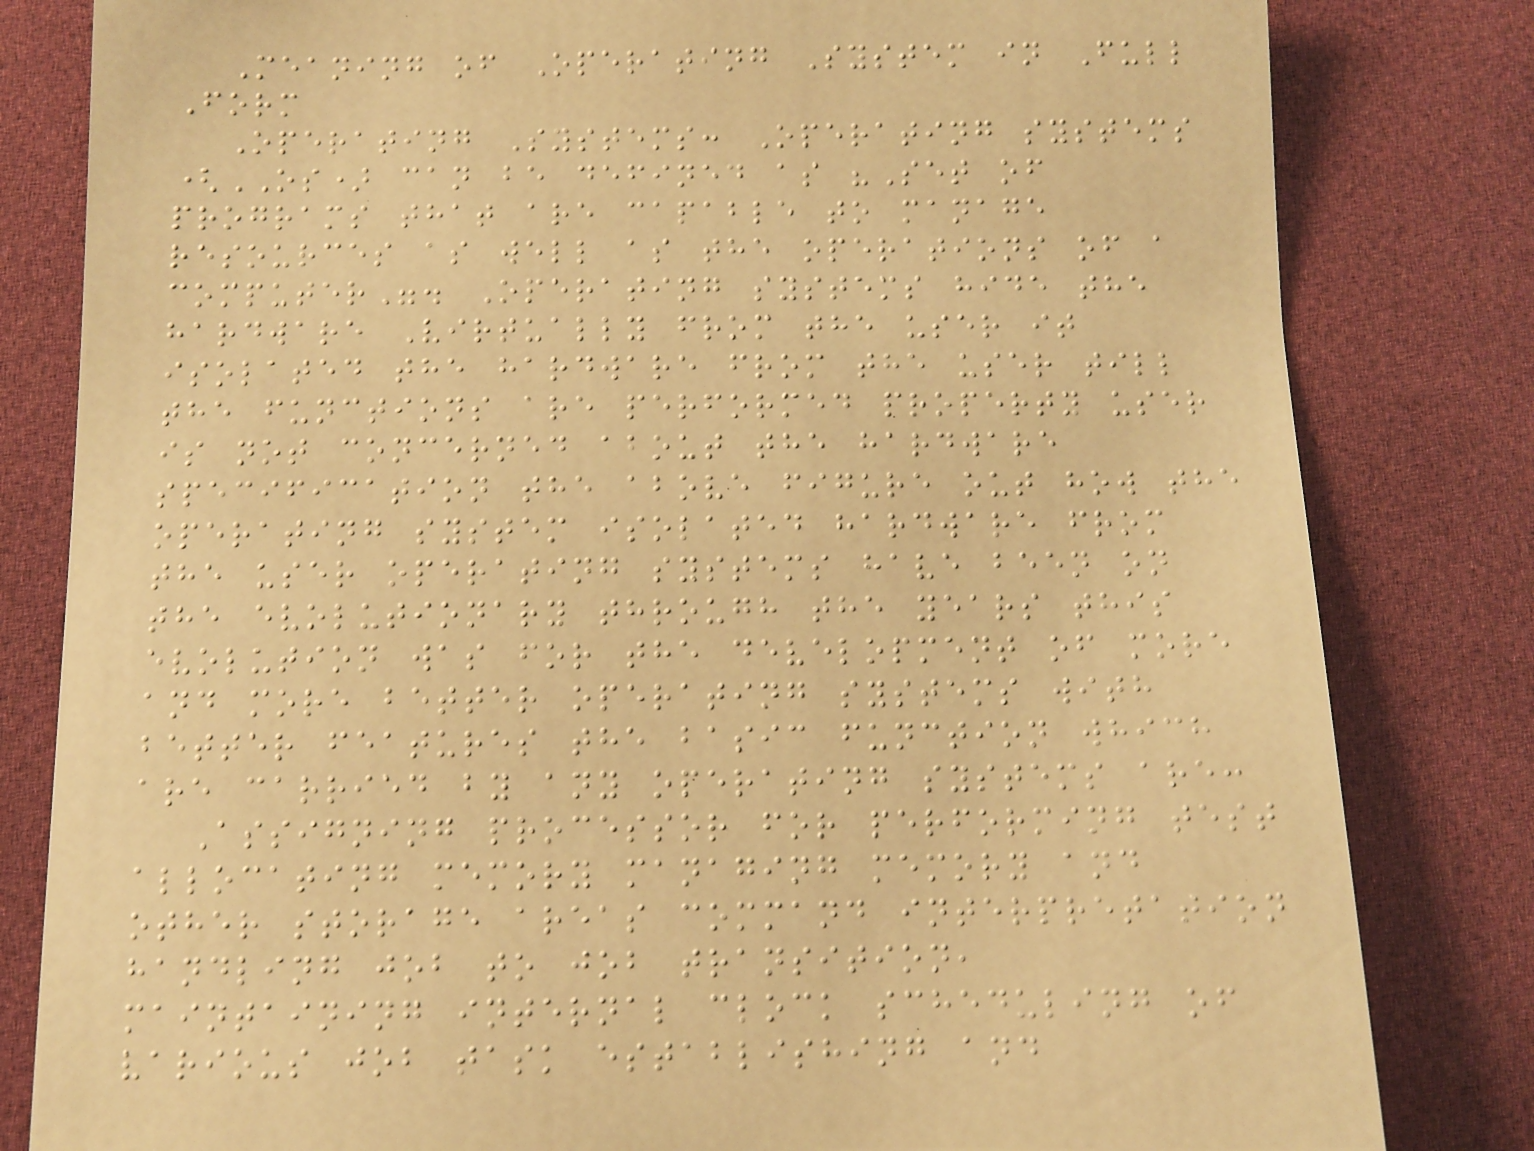Meaning of Operating System in Full
Form
Operating Systems: Operating systems
(OS) can be defined as "Set of
programs that are capable to manage
resources as well as the operations of a
computer". Operating systems hide the
hardware Virtually from the user it
isolated the hardware from the user till
the functions are performed property user
is not concerned about the hardware
specification the above figure out how the
operating system isolated hardware from
the user operating systems have been on
the evolutionary through the years this
evolution was for the development of more
and more better operating systems with
better features the basic function which
are carried by any operating systems are:
Assigning processor for performing test
allocating memory managing memory and
other storage areas command interpretation
handling job to job transition,
maintaining internal clock scheduling of
various job task establishing and
